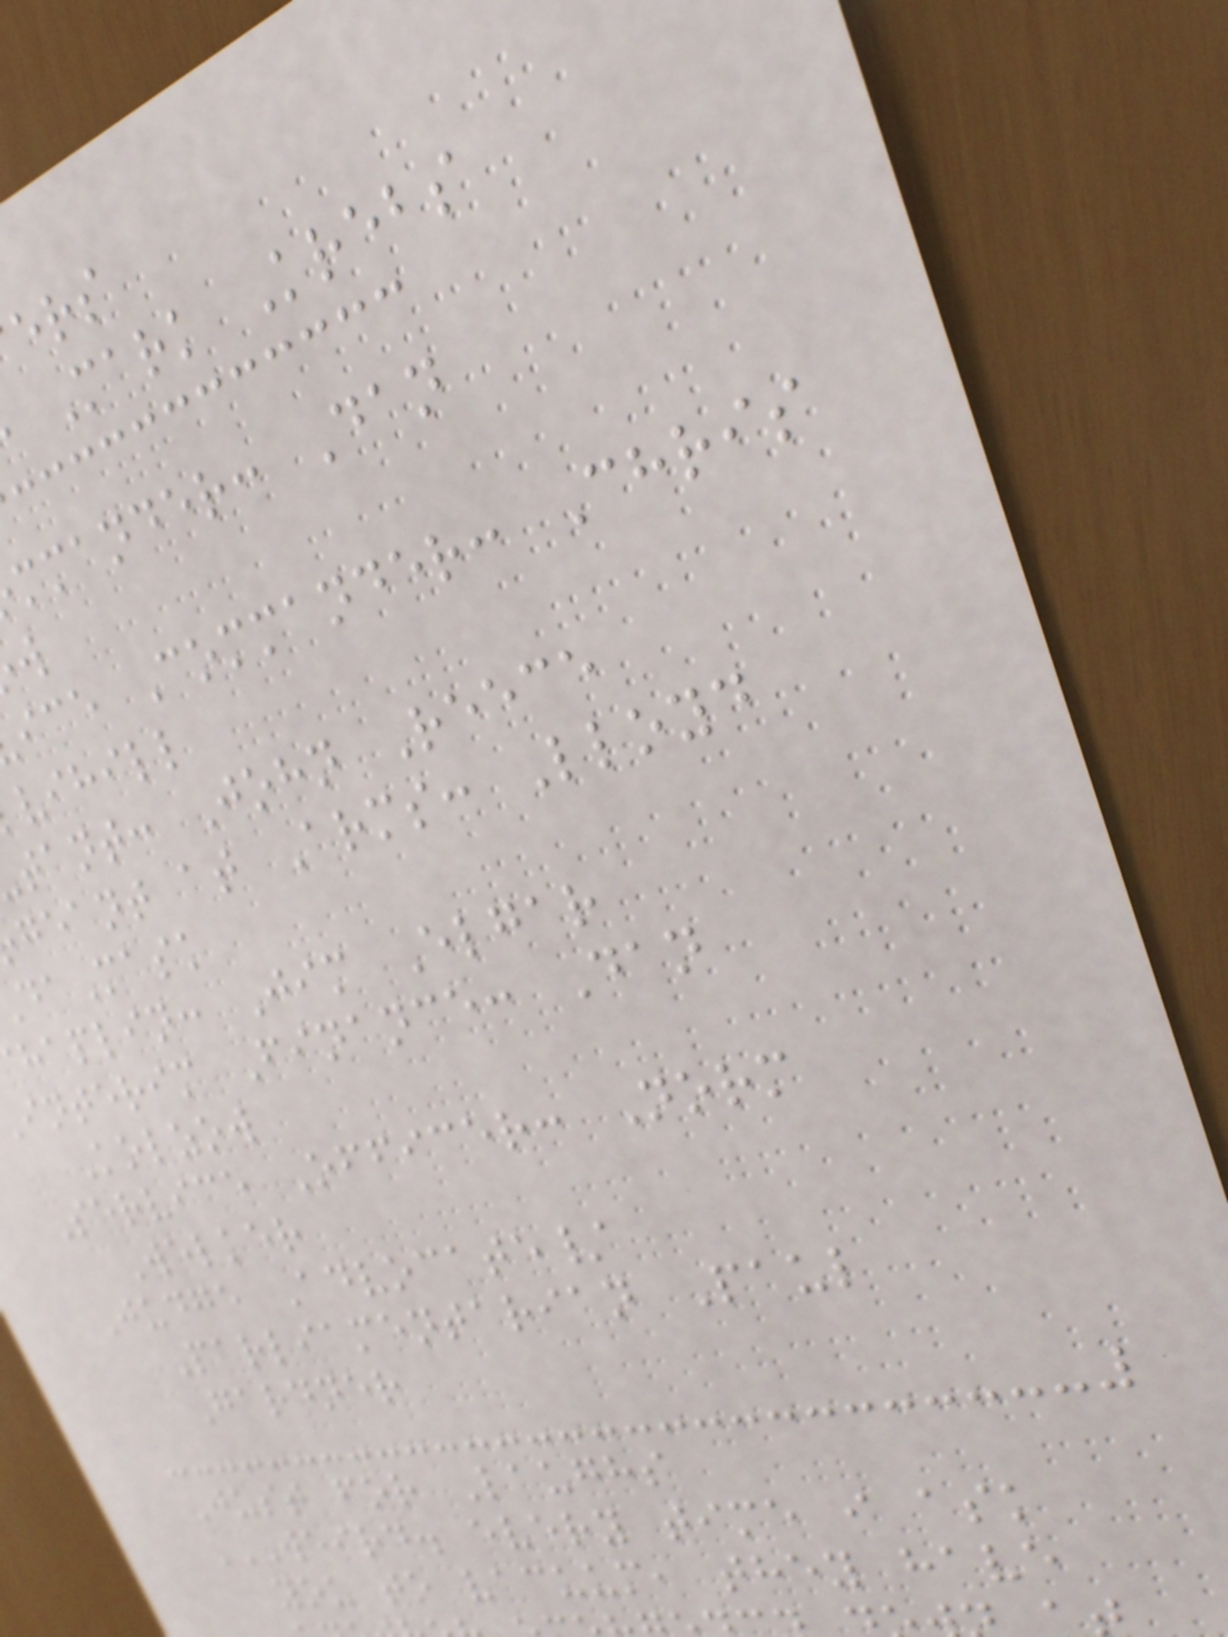Mark Krebs
mmander: Dan
ice Commander: Chris
vihill
tant: John Reece
geant at Arms: Lloyd
aMask
haplin: Jim Elgar
interim Finance: Dan
Kolzow
Service Officer: Norm
Welker
Judge Advocate/
Parliamentarian Paul
Gardner
Just for Laughs
WEIRD. EVERY TIME I ASK
you to vacuum, they have
